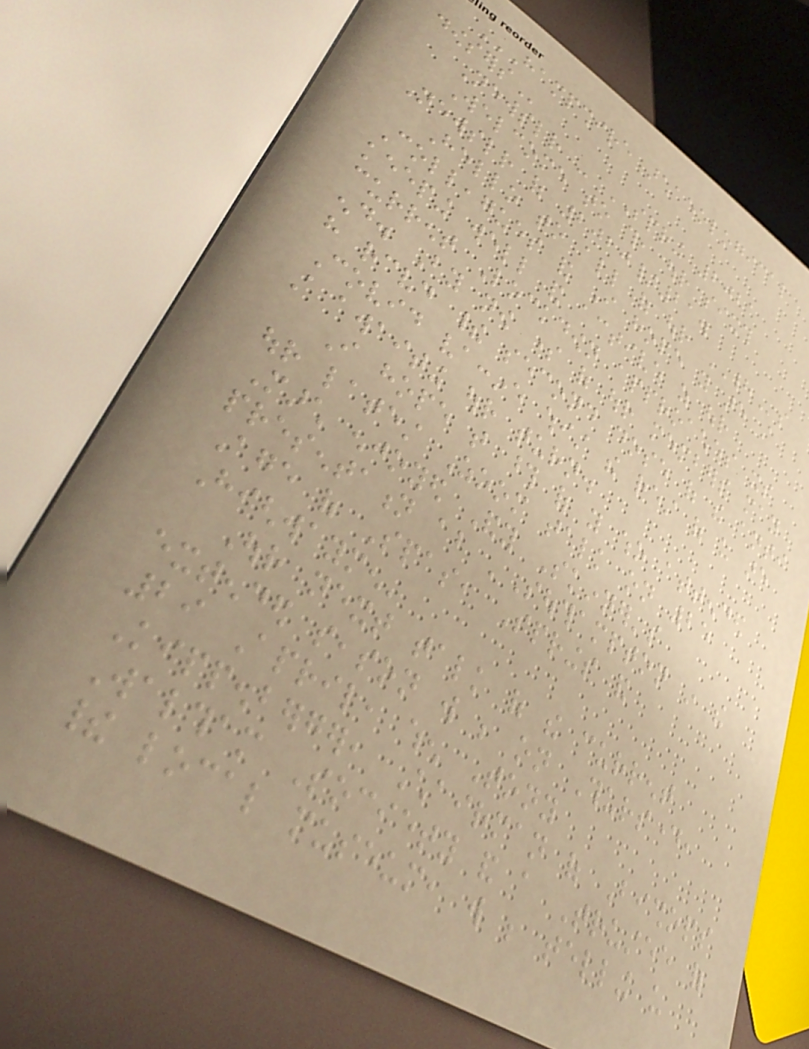HAMPSHIRE ARCHAEOLOGICAL
DOWSERS
Newsletter - SPRING 2021
Welcome to this, our sixth
Newsletter of 2020/21.
Hello to all of our HADs
Colleagues and I hope you are still
keeping well and active as our
current Lockdown approaches its
end. By now some of our members may
have received their second dose of the anti
Covid vaccine whist the rest of us are
still awaiting our turn.
I hope that those of you who attended
our latest Zoom talk on 25
March enjoyed Andy Skinner's
presentation about 'Southampton in the
Age of Spas, Springs and
Highwaymen'
Our next talk of the current
extended season will be on Thursday,
29 April, when Tony
Kippenberger, Chairman of Bishops
Waltham Society and a Trustee of
their local museum, will be telling us
